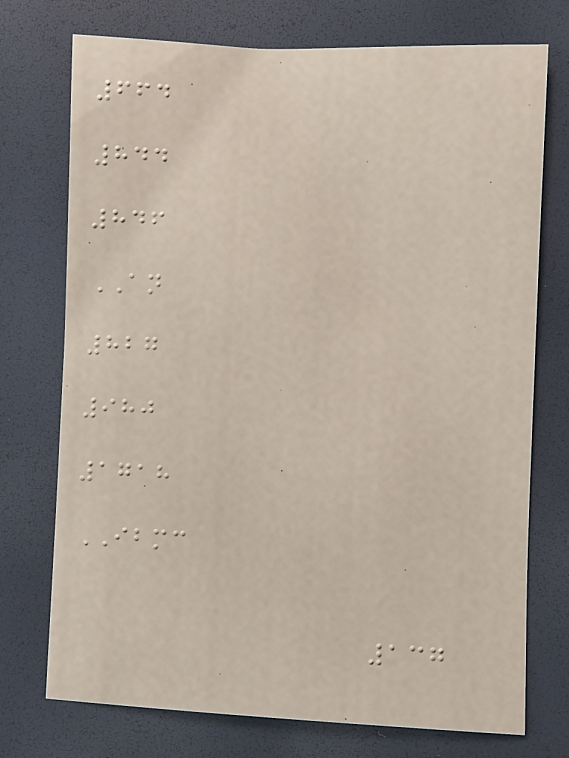664
844
846
AN
827
980
1718
IBMC
137
